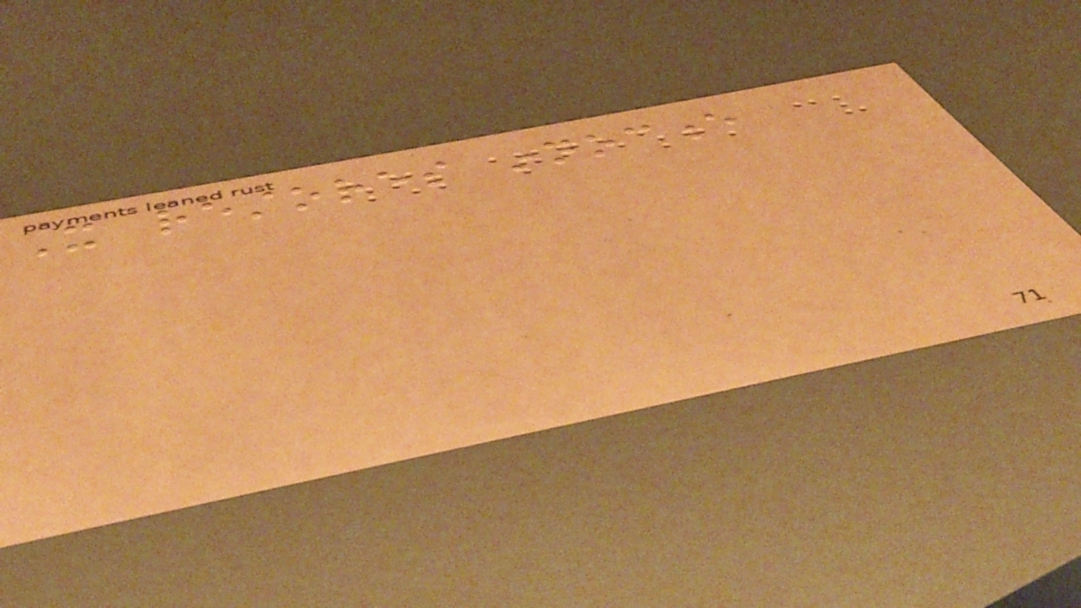It restores innocence
